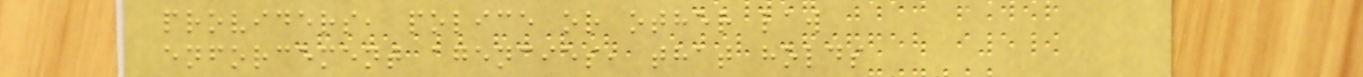providers, police or other law
enforcement agencies, that holds
